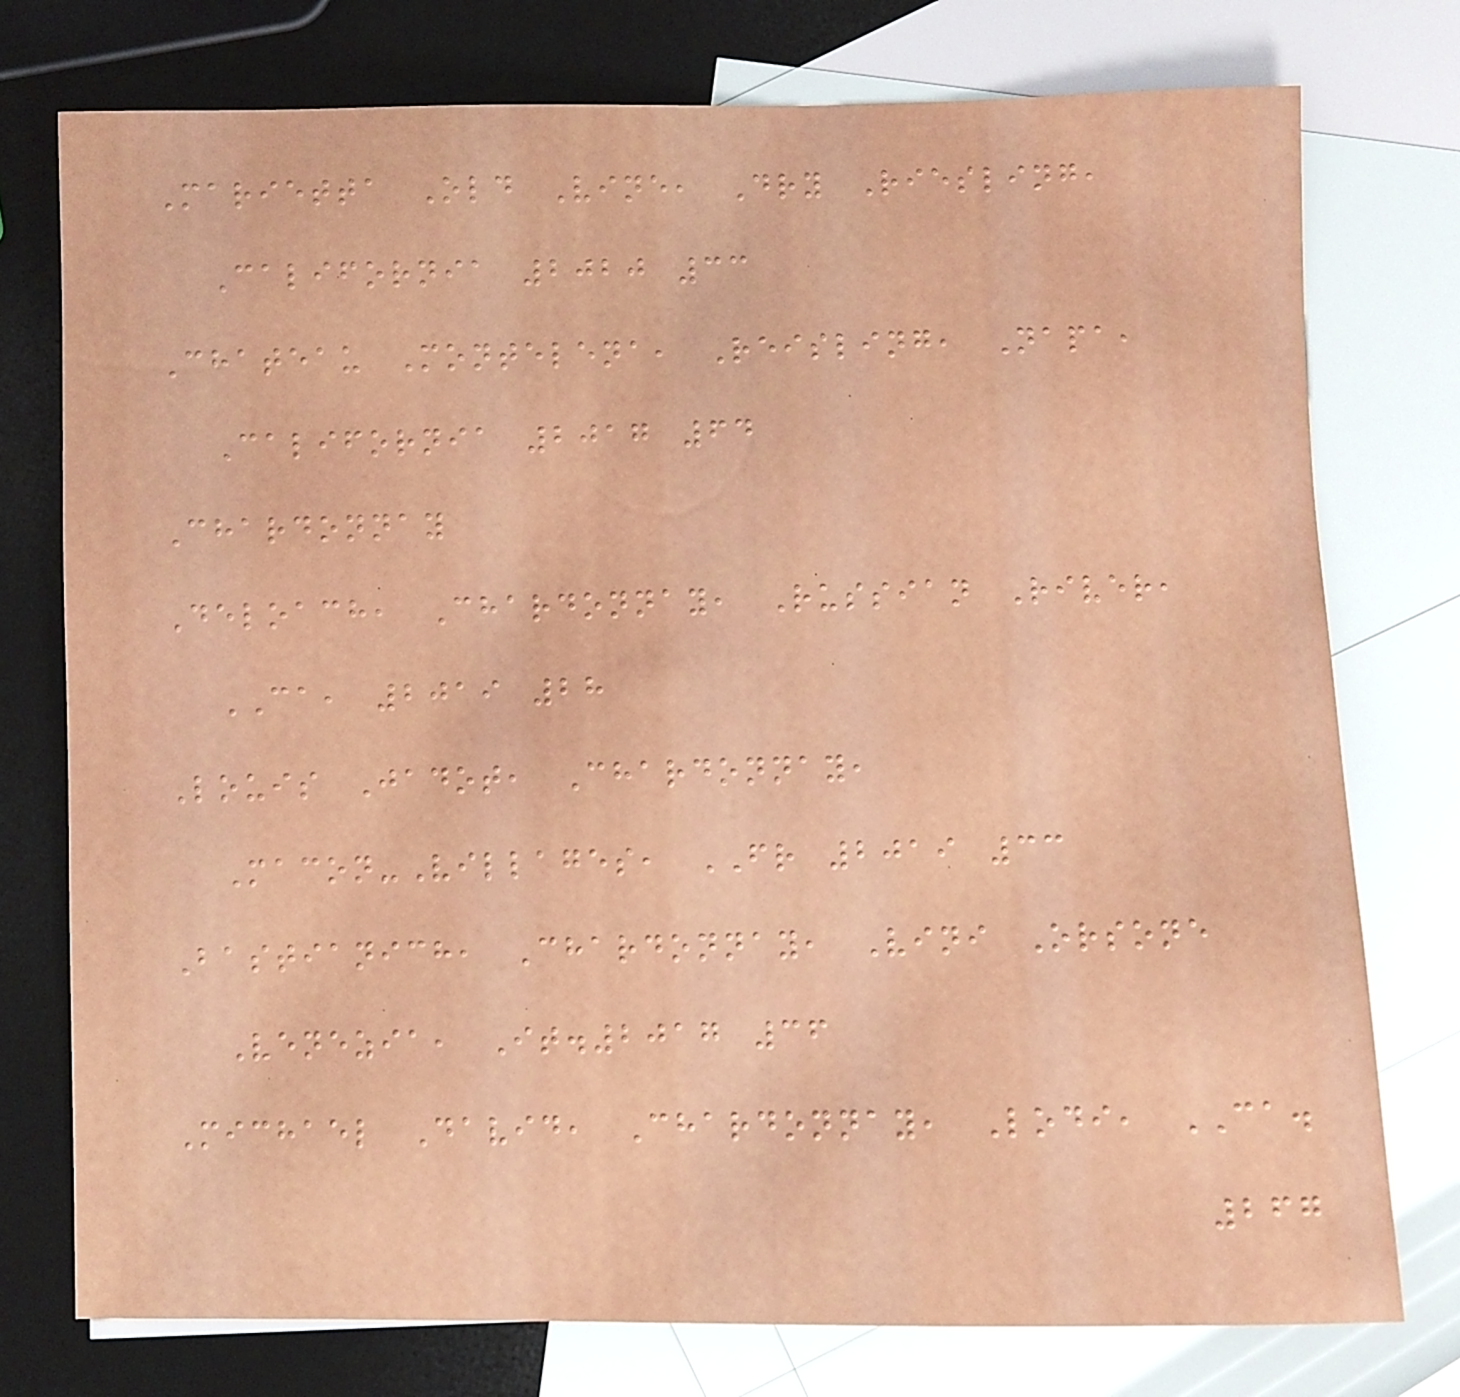Marietta Old Vine, Dry Riesling,
California 2020 33
Chateau Montelena, Reisling, Napa,
California 2017 64
Chardonnay
Deloach, Chardonnay, Russian River,
CA, 2019 28
Louis Jadot, Chardonnay,
Macon-Villages, FR 2019 33
Bastianich, Chardonnay, Vini Orsone
Venezia, It.2017 36
Michael David, Chardonnay, Lodi, CA.
267
